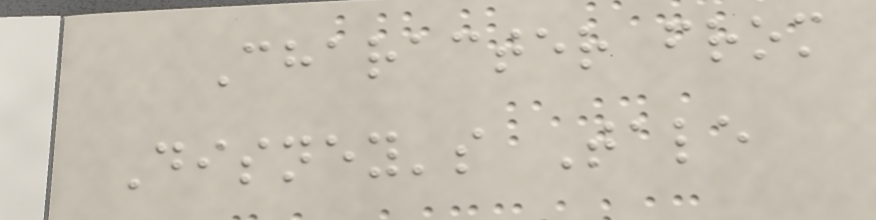Character from
Disney's Tale
